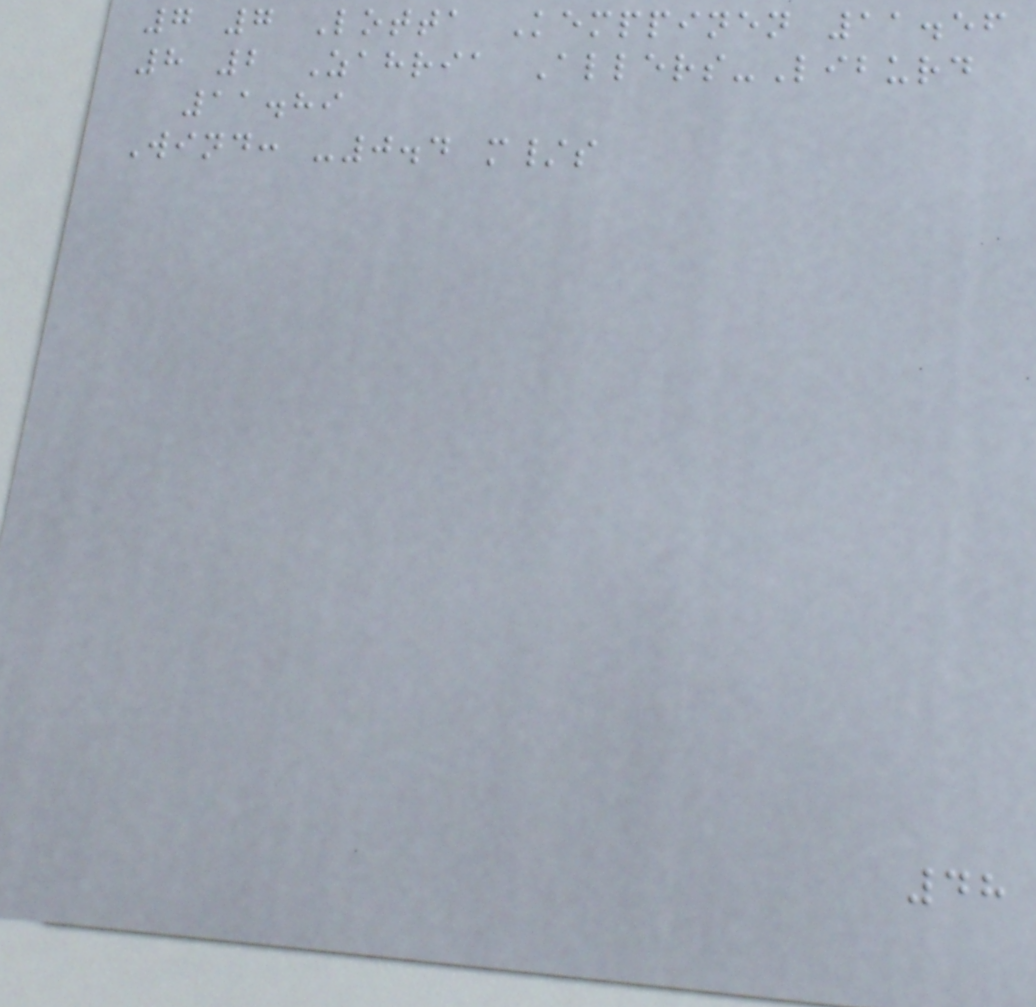7 7 Lotta Kemppinen 11.56
8 2 Zahria Allers-Liburd
11.89
Wind: -0.4 m/s
48
